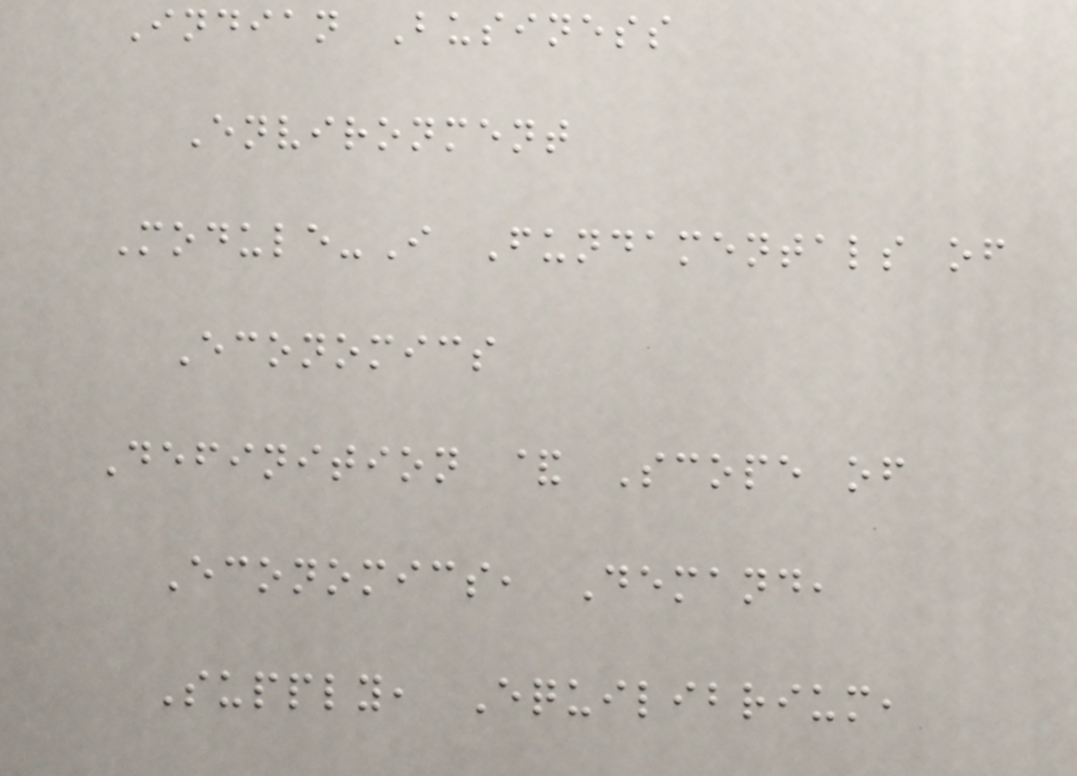Indian Business
Environment
Module-I Fundamentals of
Economics
Definition & Scope of
Economics, Demand,
Supply, Equilibrium,
